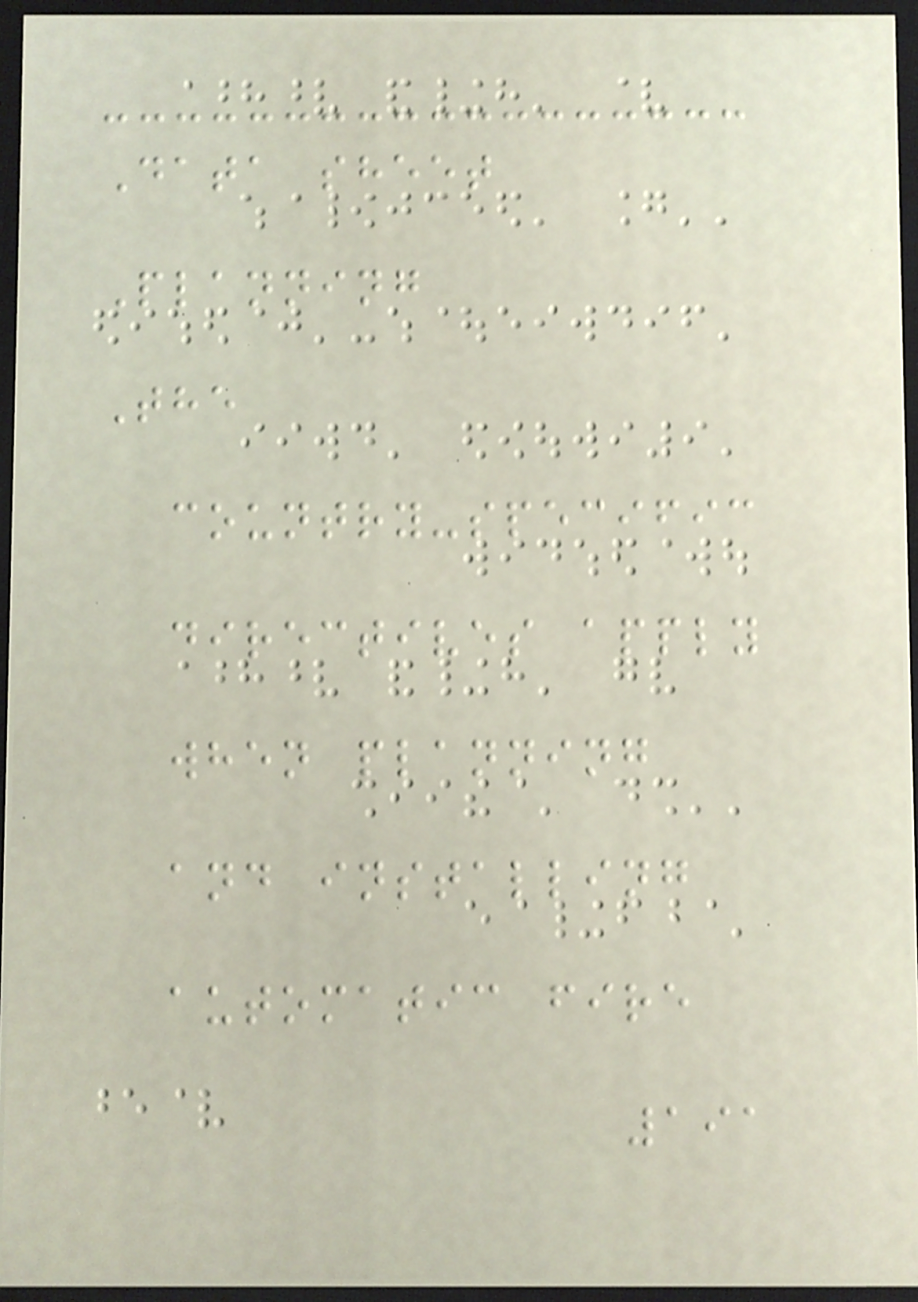Data sheet
Planning
The
country-specific
directives apply
when planning
and installing
automatic fire
191
